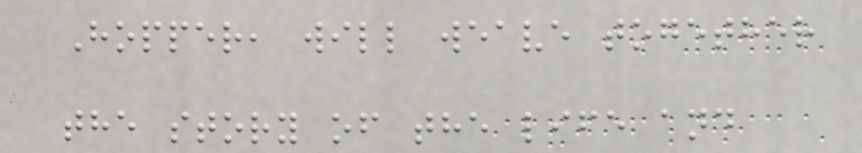Hopper, will weave together
the story of the life and
